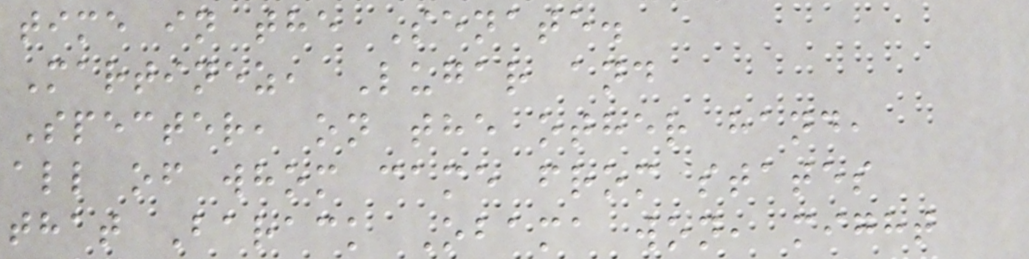time in the Senate.
Martinez, Lugar and
Specter, on the other hand,
all of whom came from states
that Barack Obama won, might
